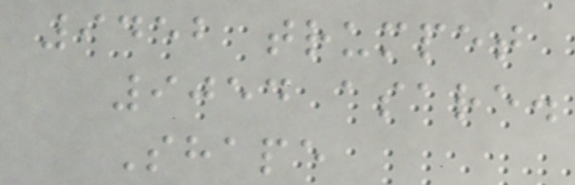9452 trumpet
9054 asare.
Shape
